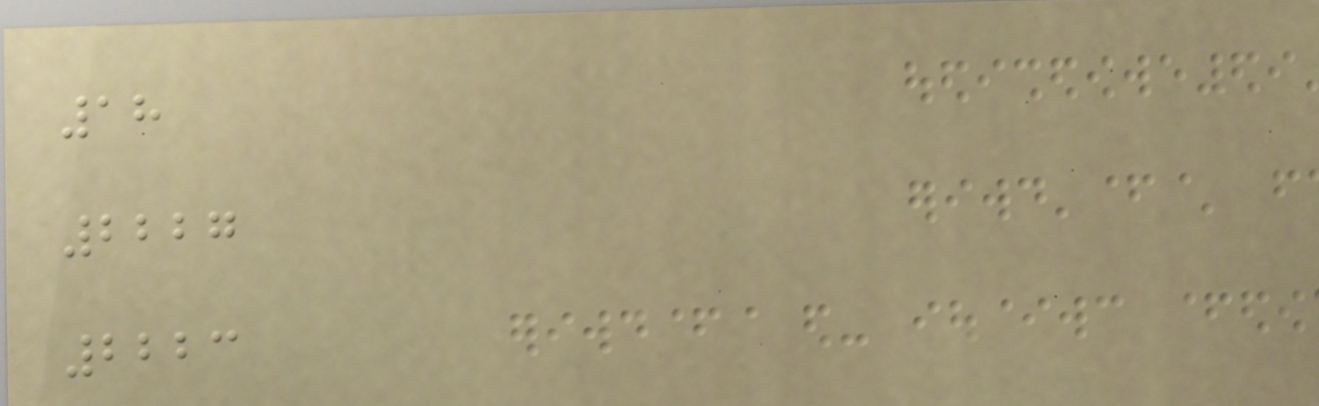18
2227
2223
